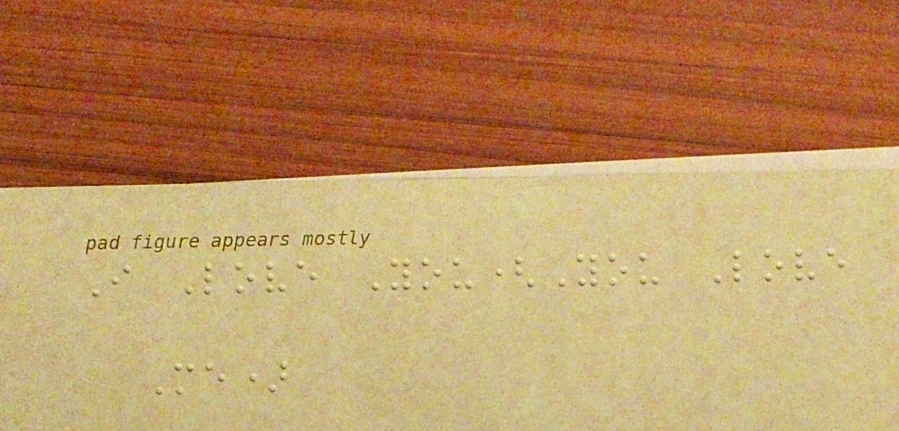I Love You(You Love
Me)
